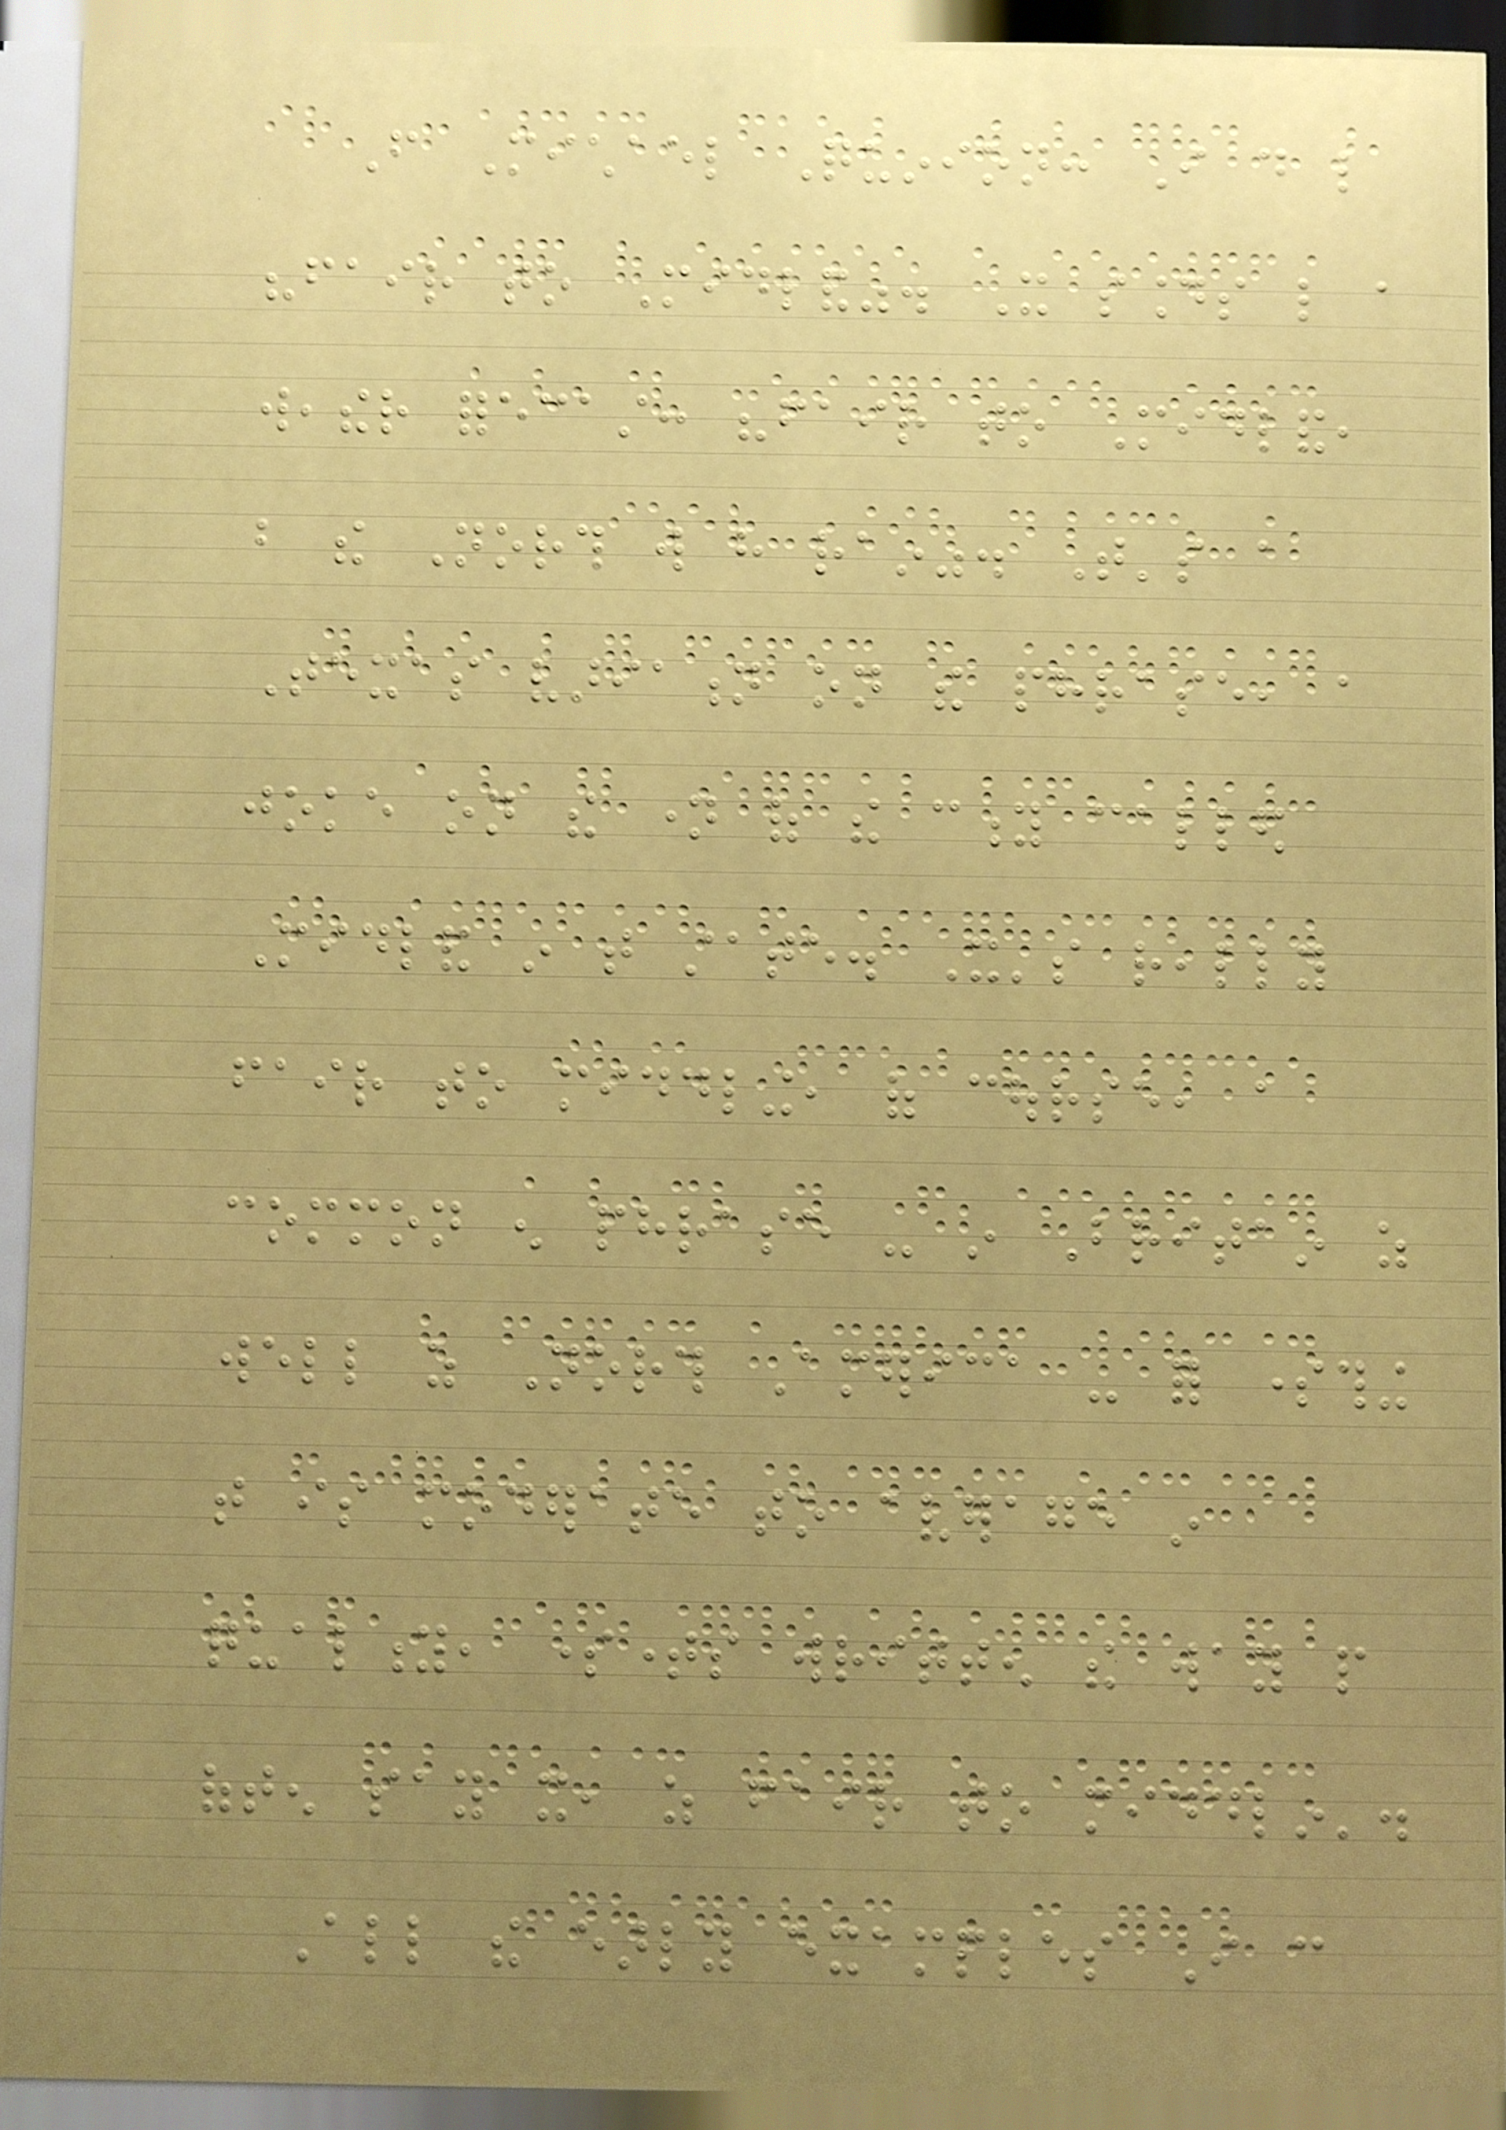From Michael Quinion: I do like
"fair to Midland". It sounds like a
weather forecast: "fair to Midland,
but the North will have rain". That's a
Texas variation on the phrase, a
joke on the name of the city called
Midland in that state. It's really
fair to middling, of course, a
common enough phrase - in Britain as
well as North America - for something
that is moderate to average in
quality, sometimes written the way people
often say it, as fair to middlin'.
All the early examples I can
